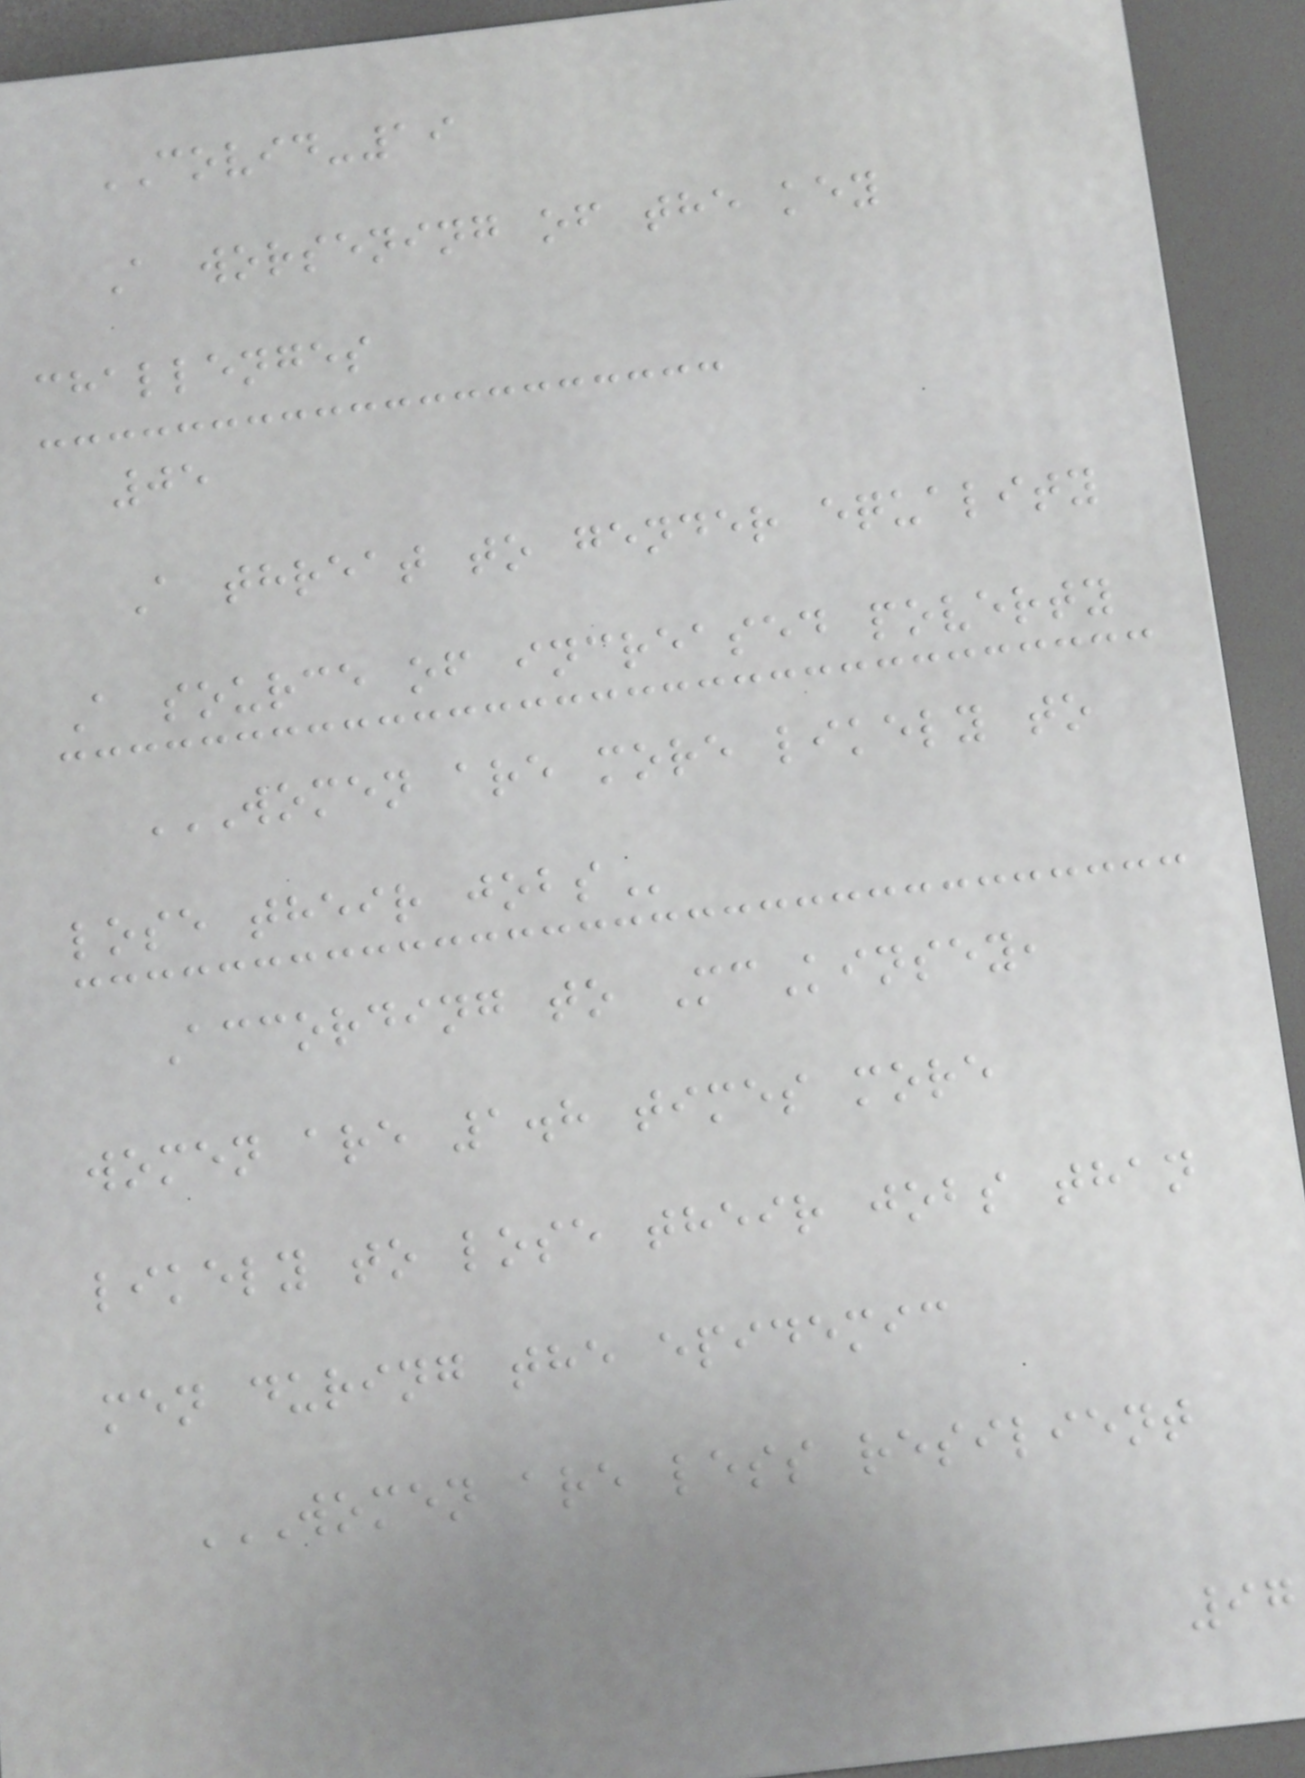COVID-19
A worsening of the key
challenges
05
A threat to gender equality
A source of increased poverty
WOMEN ARE MORE LIKELY TO
LOSE THEIR JOBS
According to McKinsey,
women are 1.8 times more
likely to lose their jobs than
men during the epidemic
WOMEN ARE LESS RESILIENT
97
